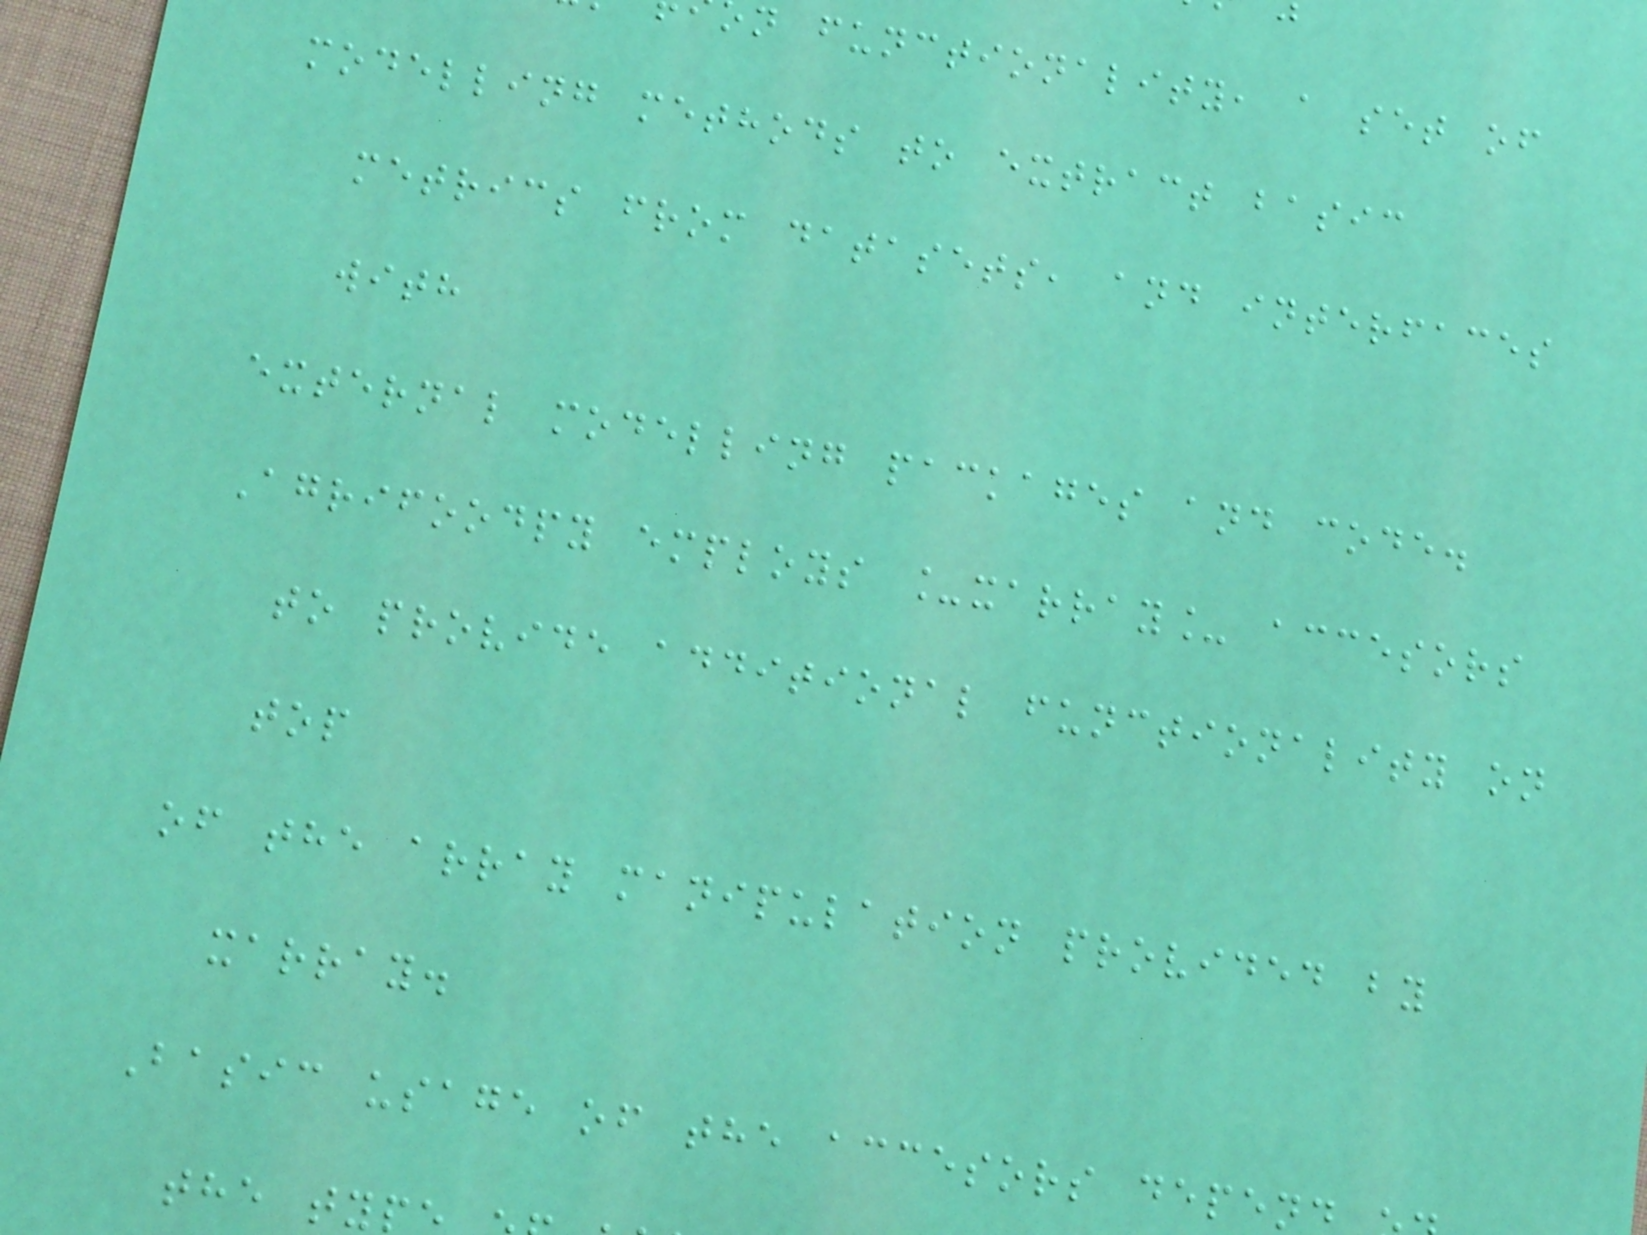n functionality, a set of
modelling methods to extract basic
metrics from datasets, and interfaces
with
external modelling packages and code.
Agrifoodpy employs _xarray_ accesors
to provide additional functionality on
top
of the array manipulation provided by
xarray.
Basic usage of the accesors depen
